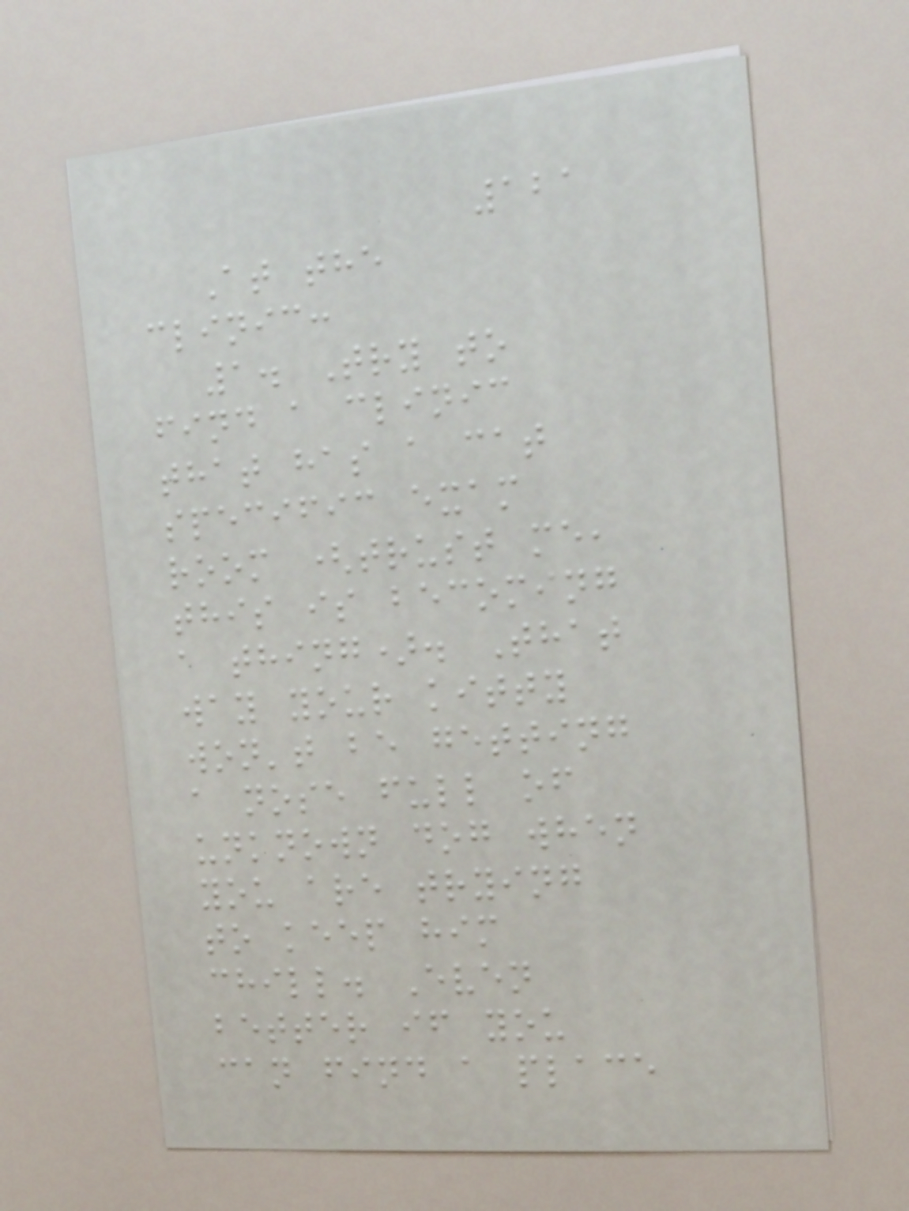121
At the
clinic:
1. Try to
find a clinic
that has a cat
specific exam
room (trust me,
this is becoming
a thing). That
way your kitty
won't be getting
a nose full of
unknown dog when
you are trying
to keep him
chill. Even
better if you
can find a place
